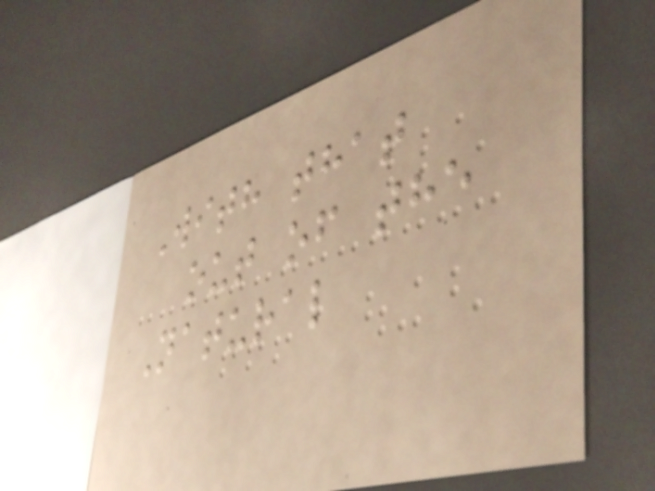With that
out of the
Natural
